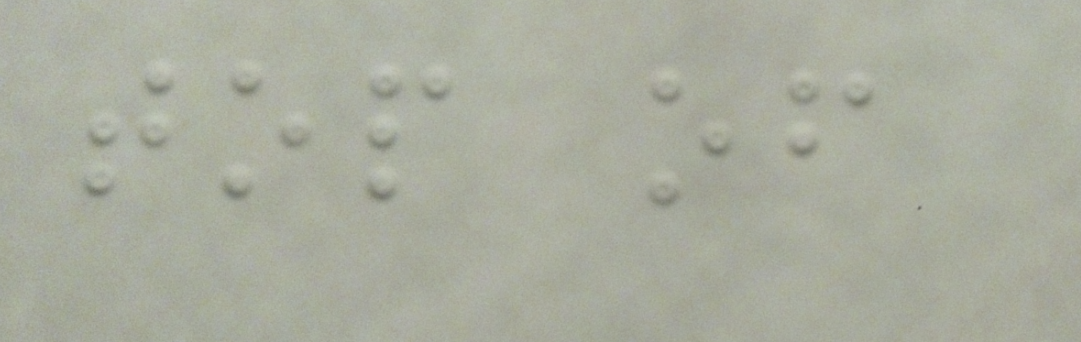top of
